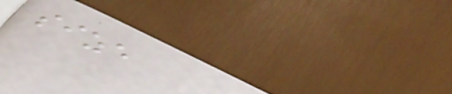size
